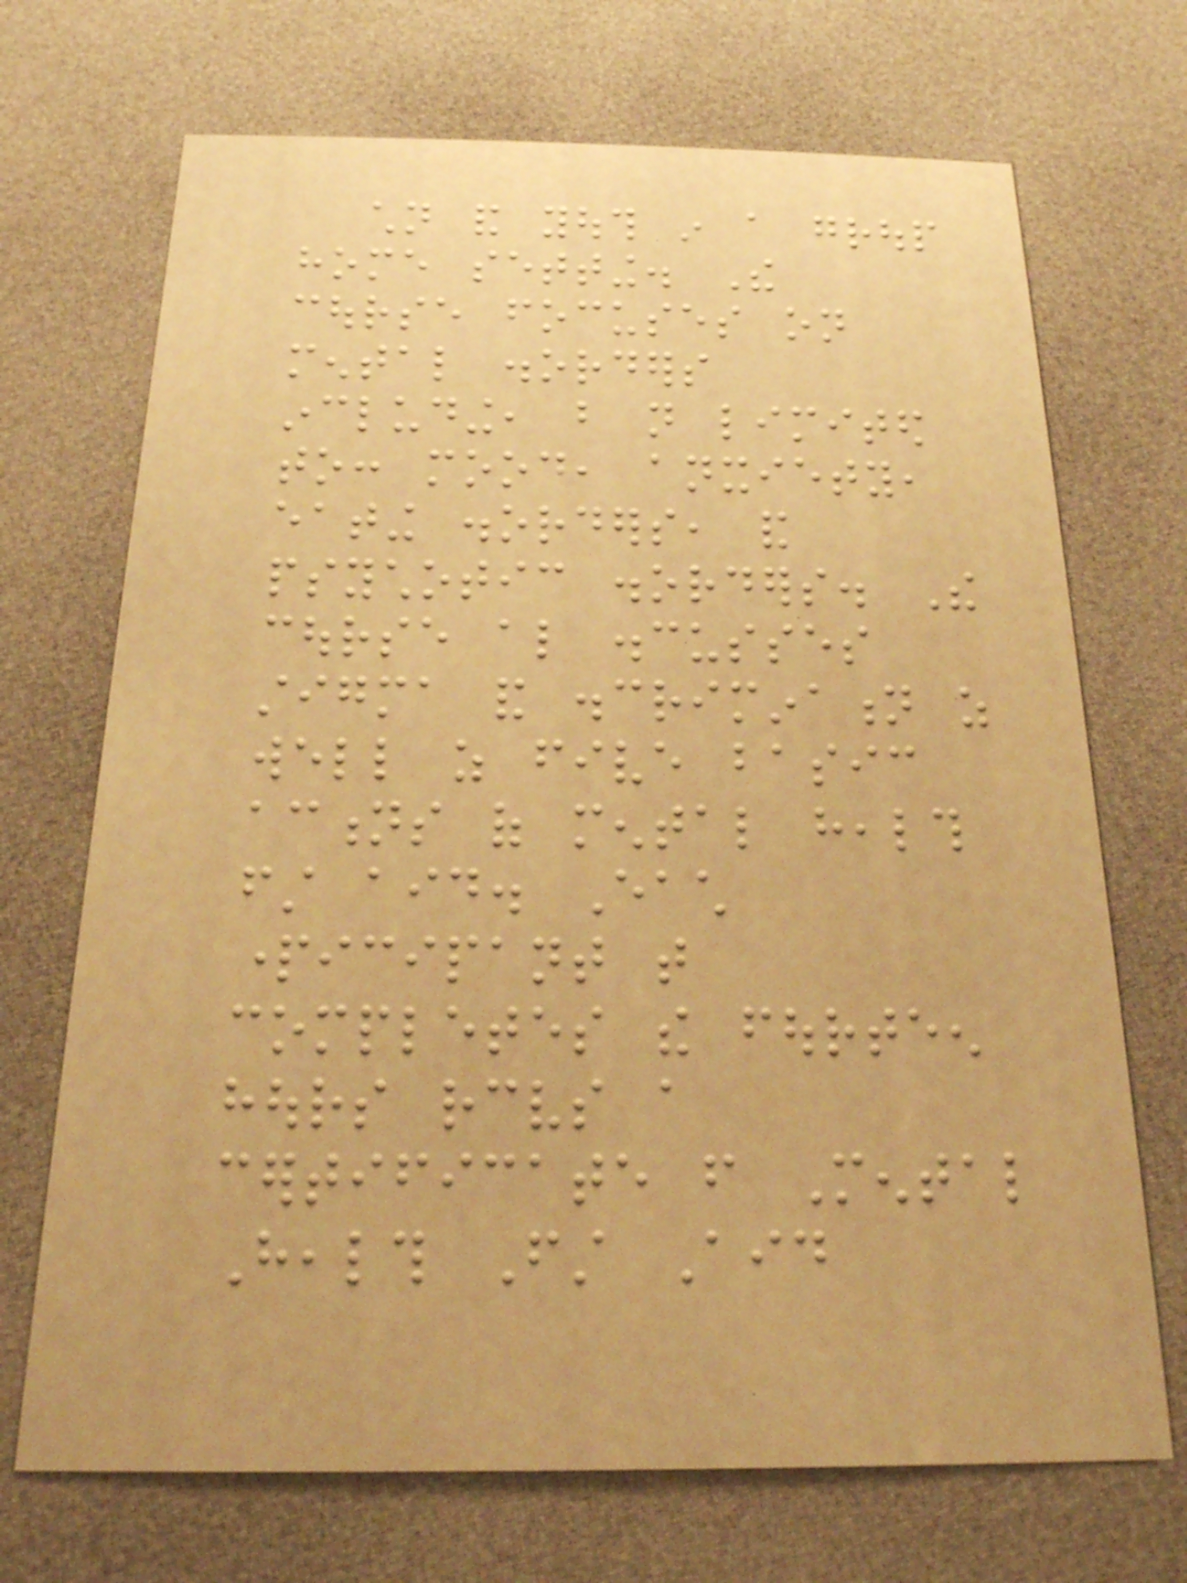children and youth in a group
home setting. The
course focuses on
mental disorders
including, but not limited
to: mood, anxiety,
eating disorders, and
psychotic disorders. The
course also discusses
stigma and discrimination as
well as five basic
actions of mental health
first aid. Each
participant that
completes the fourteen
hours receives a
certificate from Mental
Health First Aid
